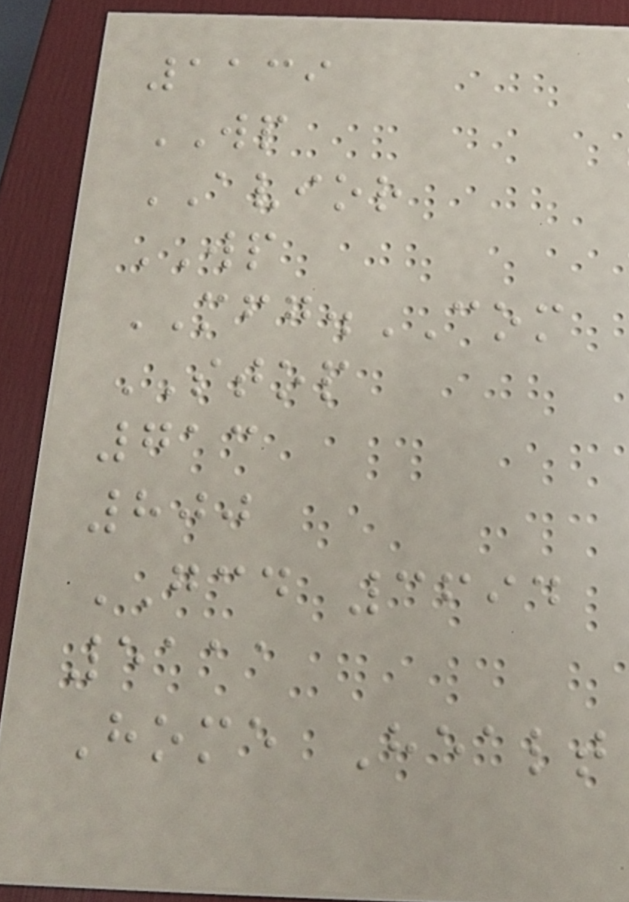1139
WP
AVIOR
WP
MFG.COM
STOP
713
800
GCD 3694
5111
Home Healt
